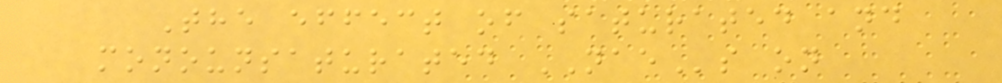The effect of saturated and
monounsaturated NAEs on
